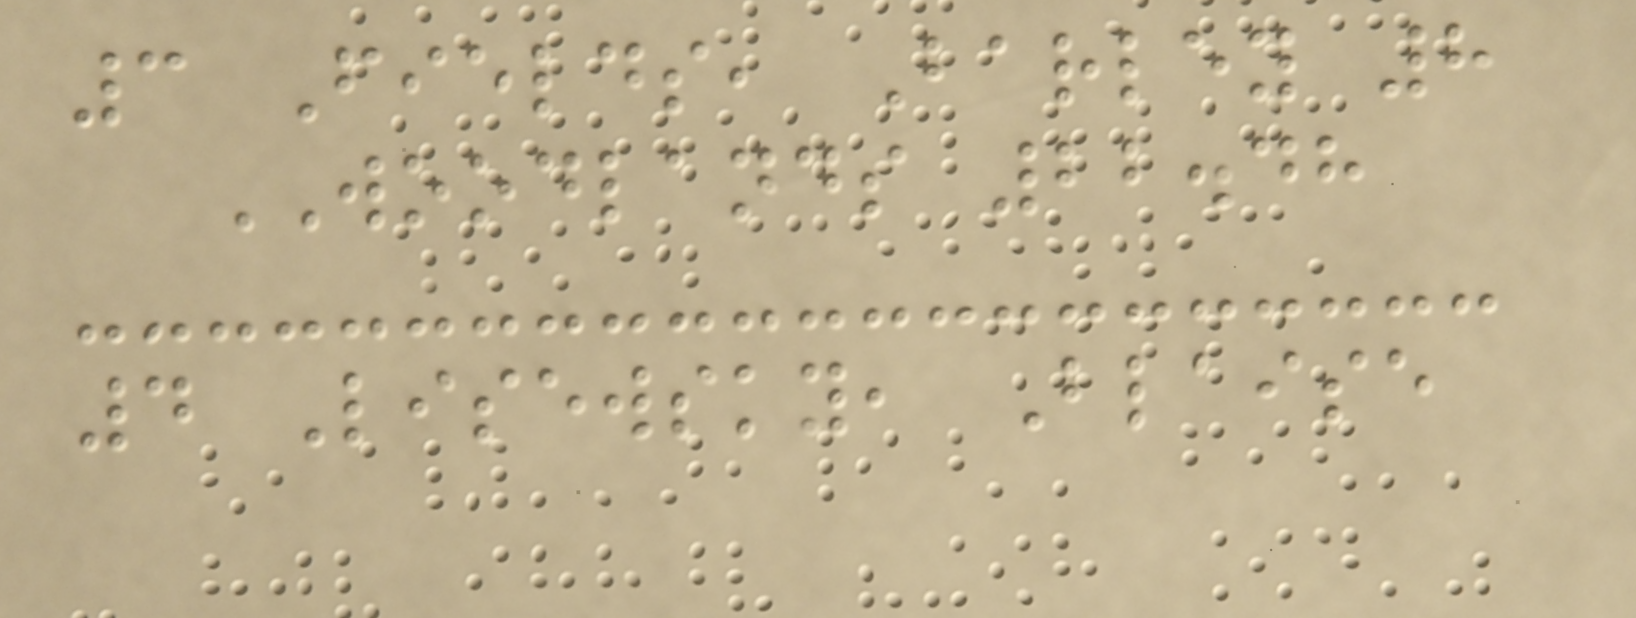3 Fields, Barley 8
WOODLANDS 22.48
4 Lisewsky, Blaise
